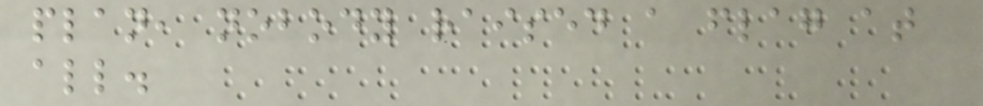plan, nobody raised a flag at
all.
